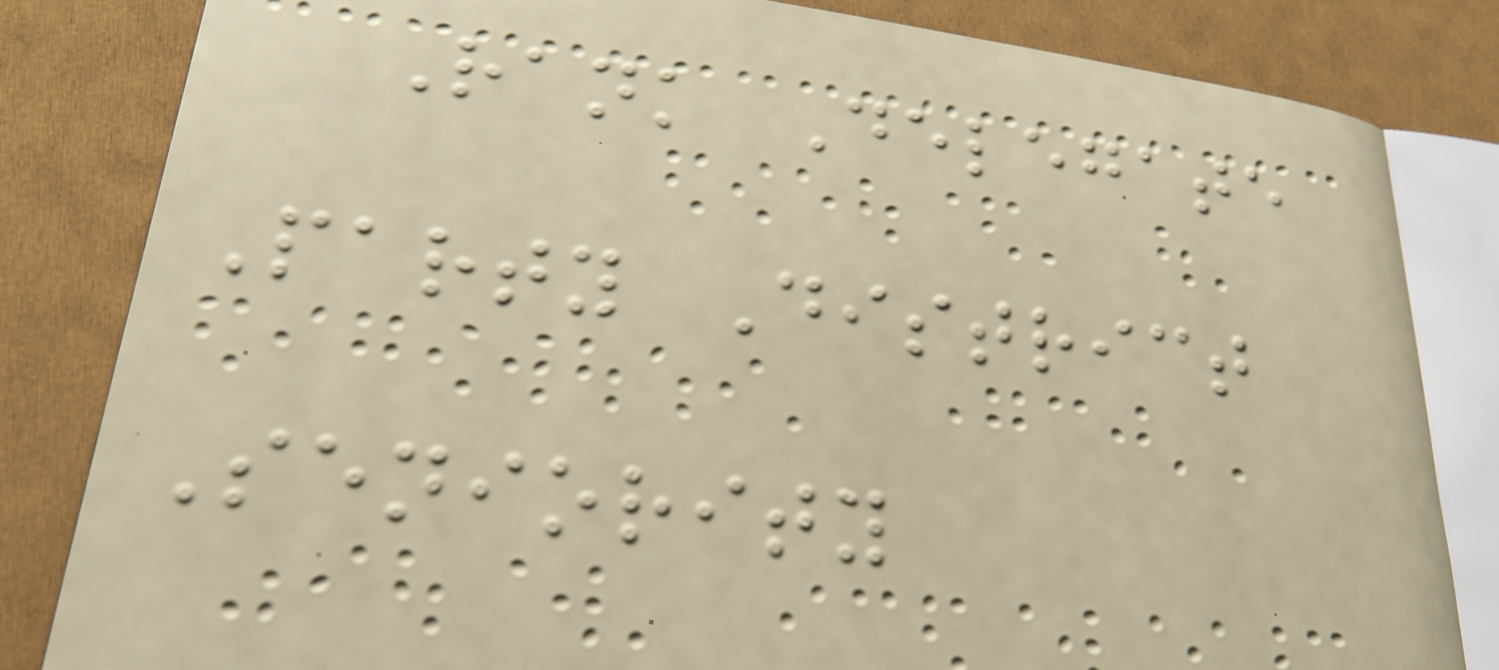Rank Delegate
Party District
Seniority
